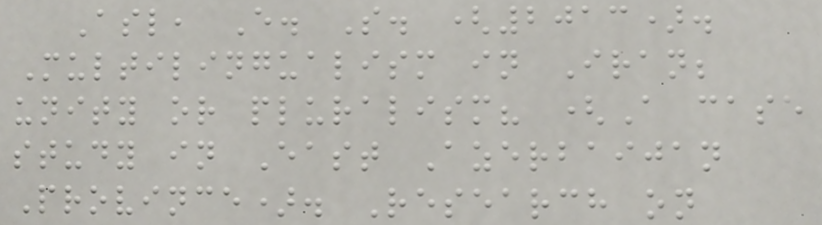Asl, E. S. (2013).
Multilingualism in Iran;
unity or pluralism? (A case
study in East Azerbaijan
Province). Research on
